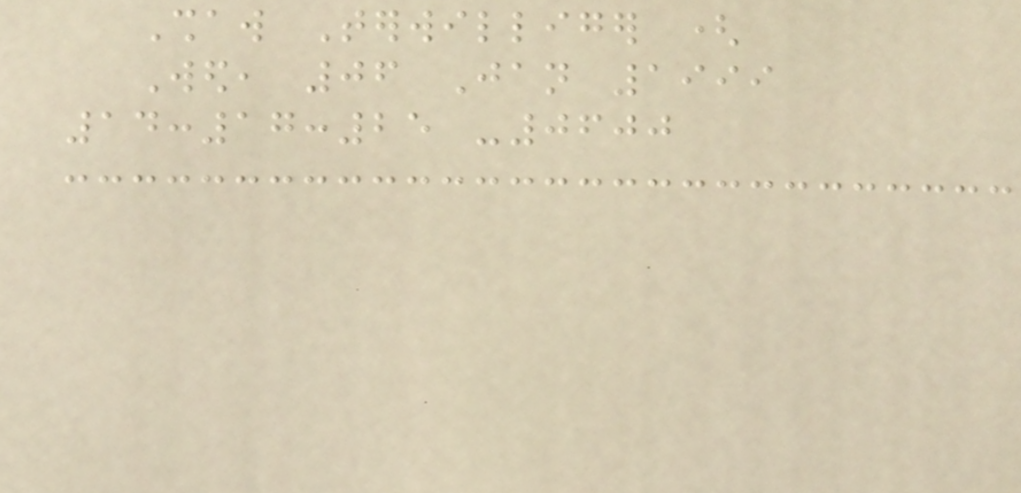Shaw Terwilliger (
Wed, 06 Jan 1999
14:17:25 -0600
